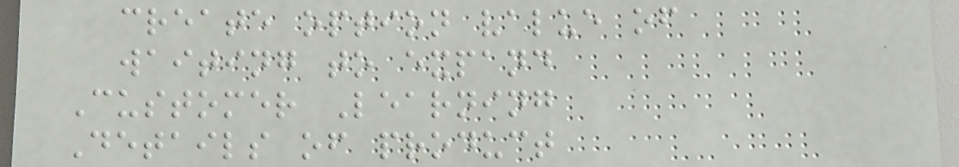create option value of
waiting to expand
Customer Learning
Details of product
